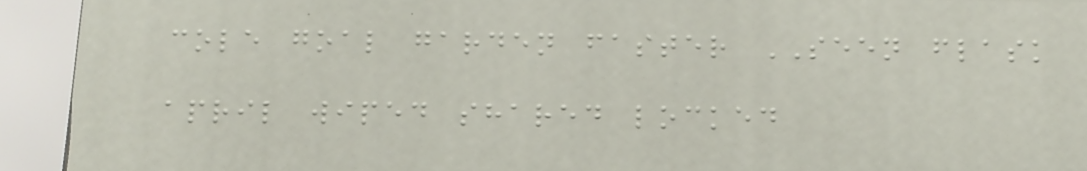cole goal garden faster SEEN flask
april wiped shared locked
